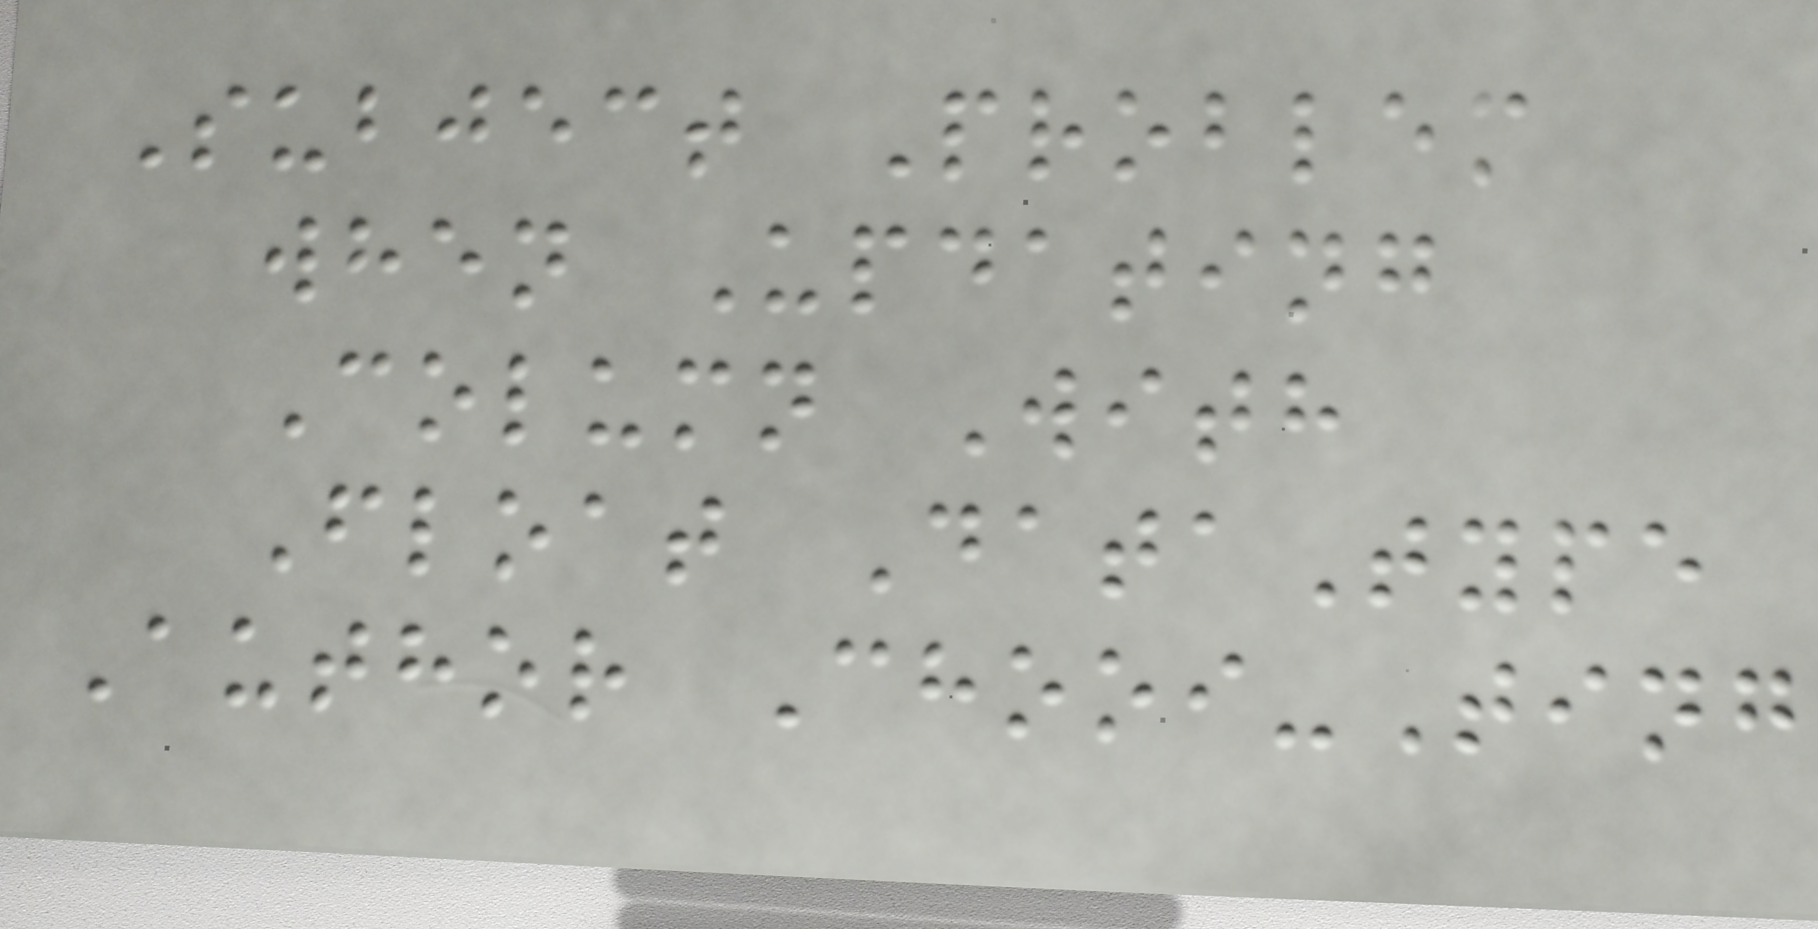Subject Problem
when Updating
Column With
Float DataType
Author Chooi-Ting
